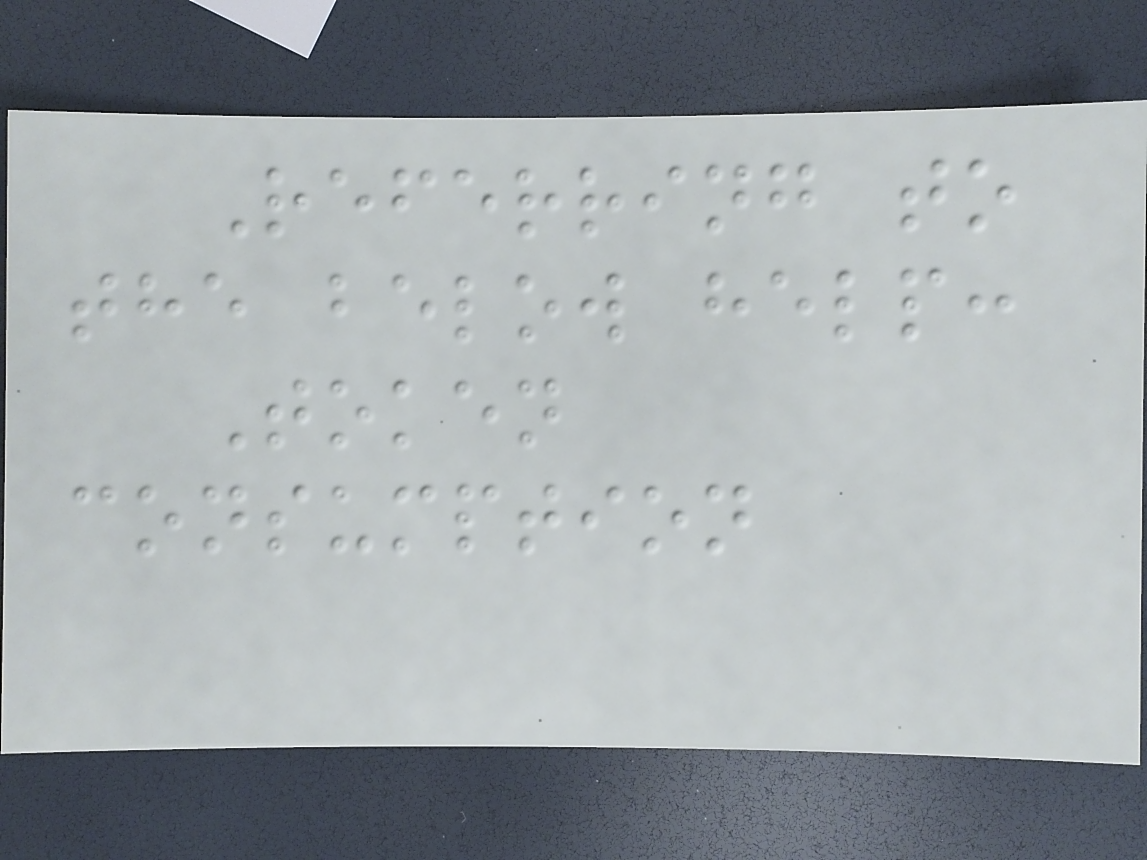Referring to
the below help:
Token
consumption
